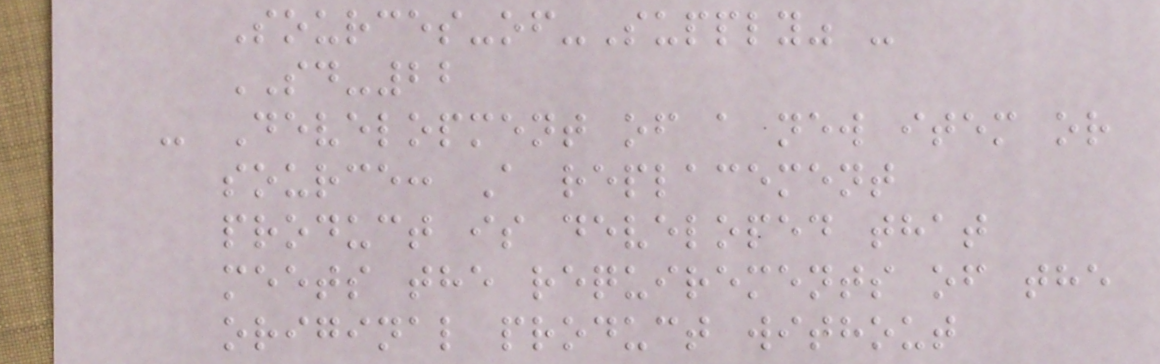Sources-of-Supply" -
SD-22
- Development of a new item or
source: A replacement
product is developed that
meets the requirements of the
original product without
